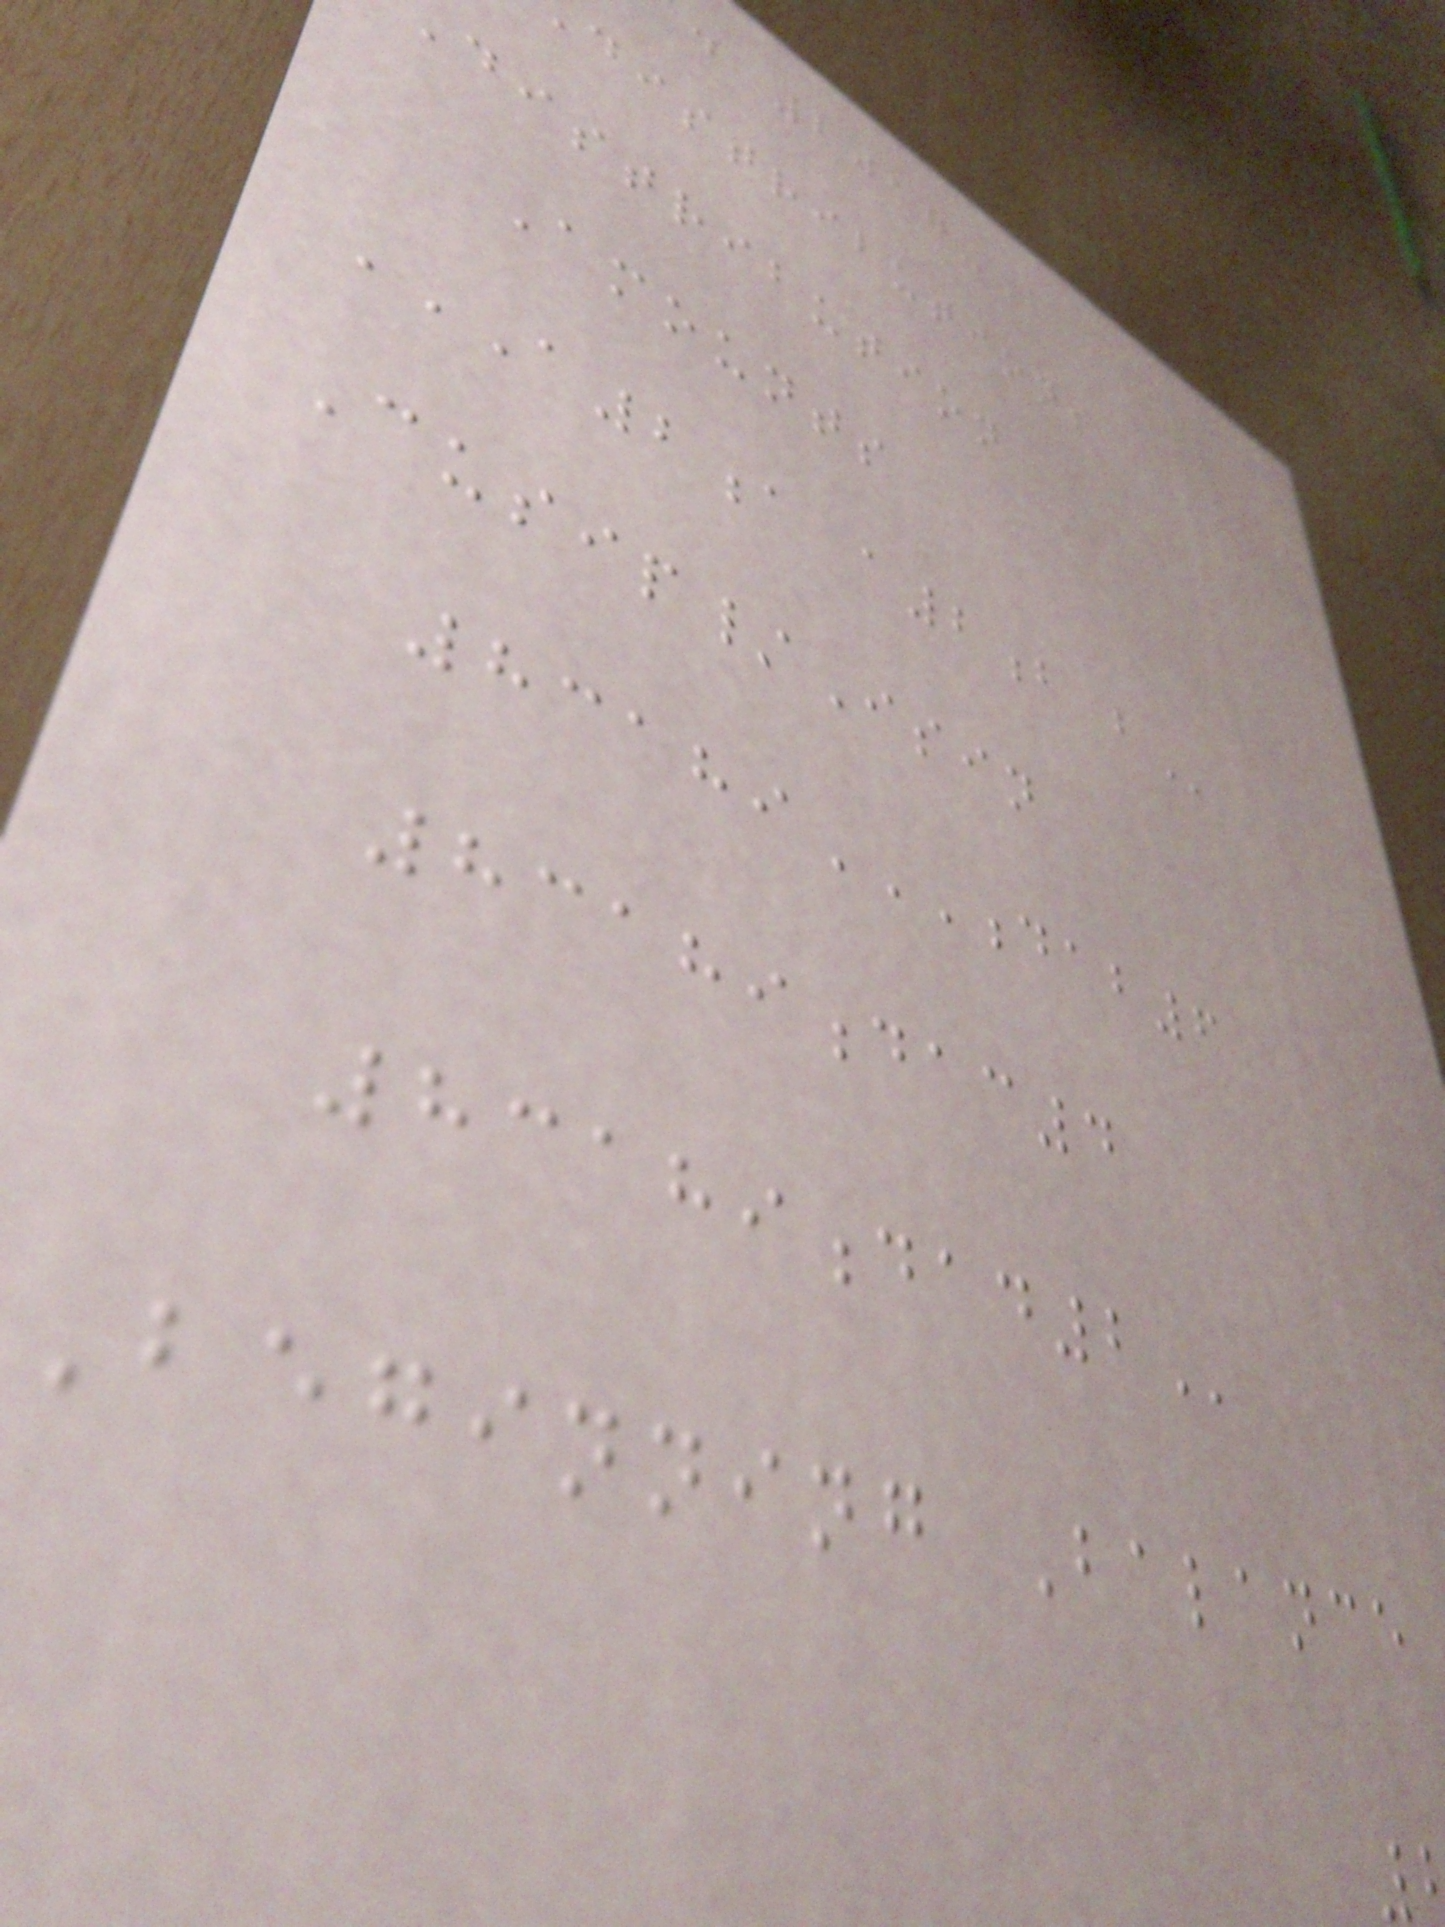. 2017-B
distributions
distribution
Amounts
A2A A2B B
Cusip/Isin
83189DAB6
83189dac4
beginning Balance
